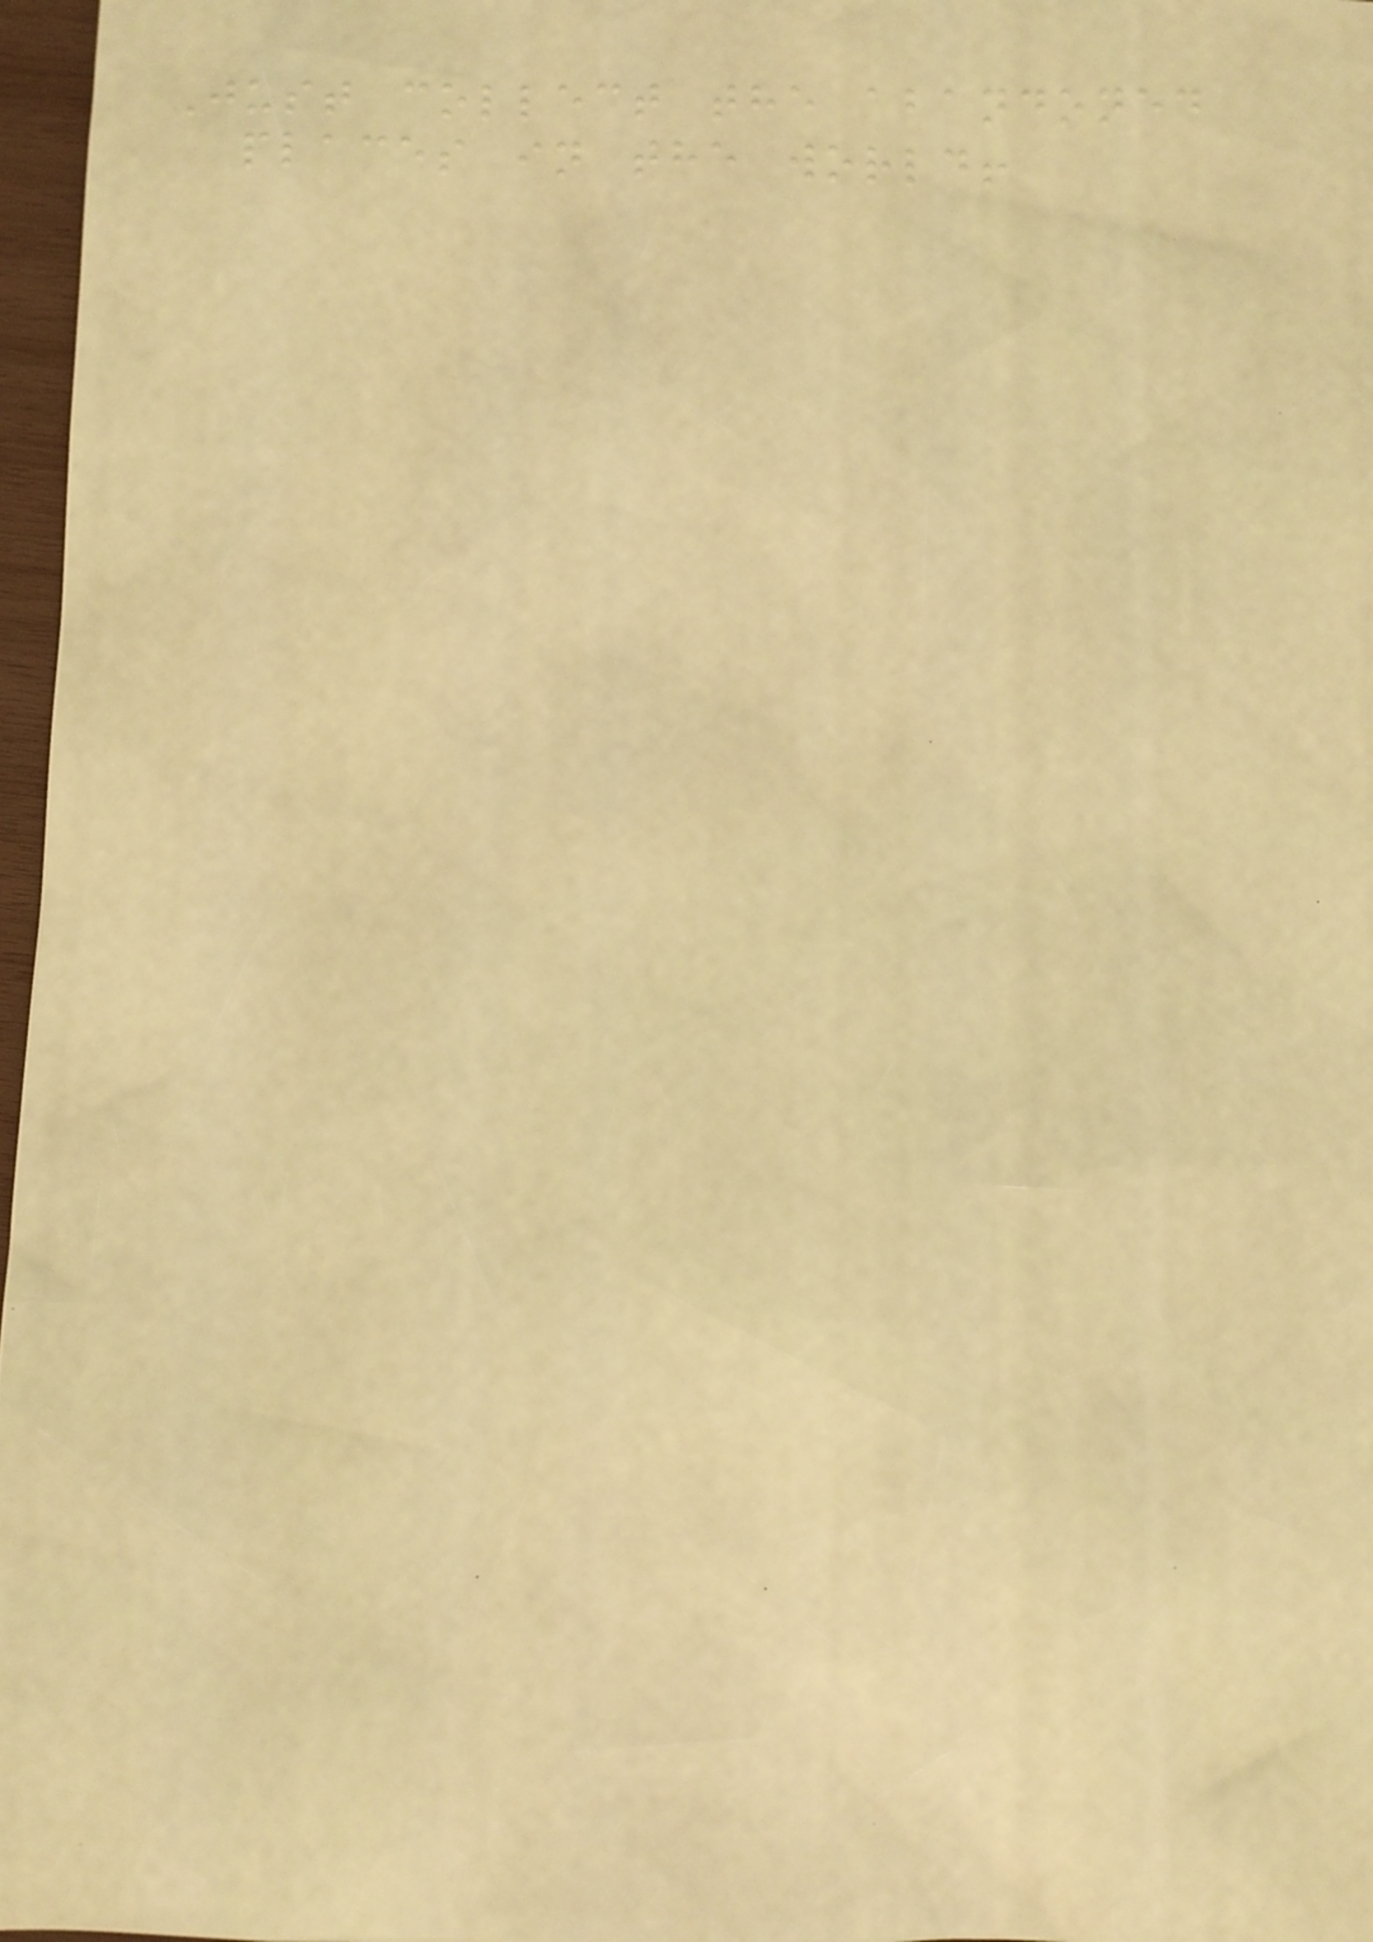Just collect the abandoned
places in the world!
